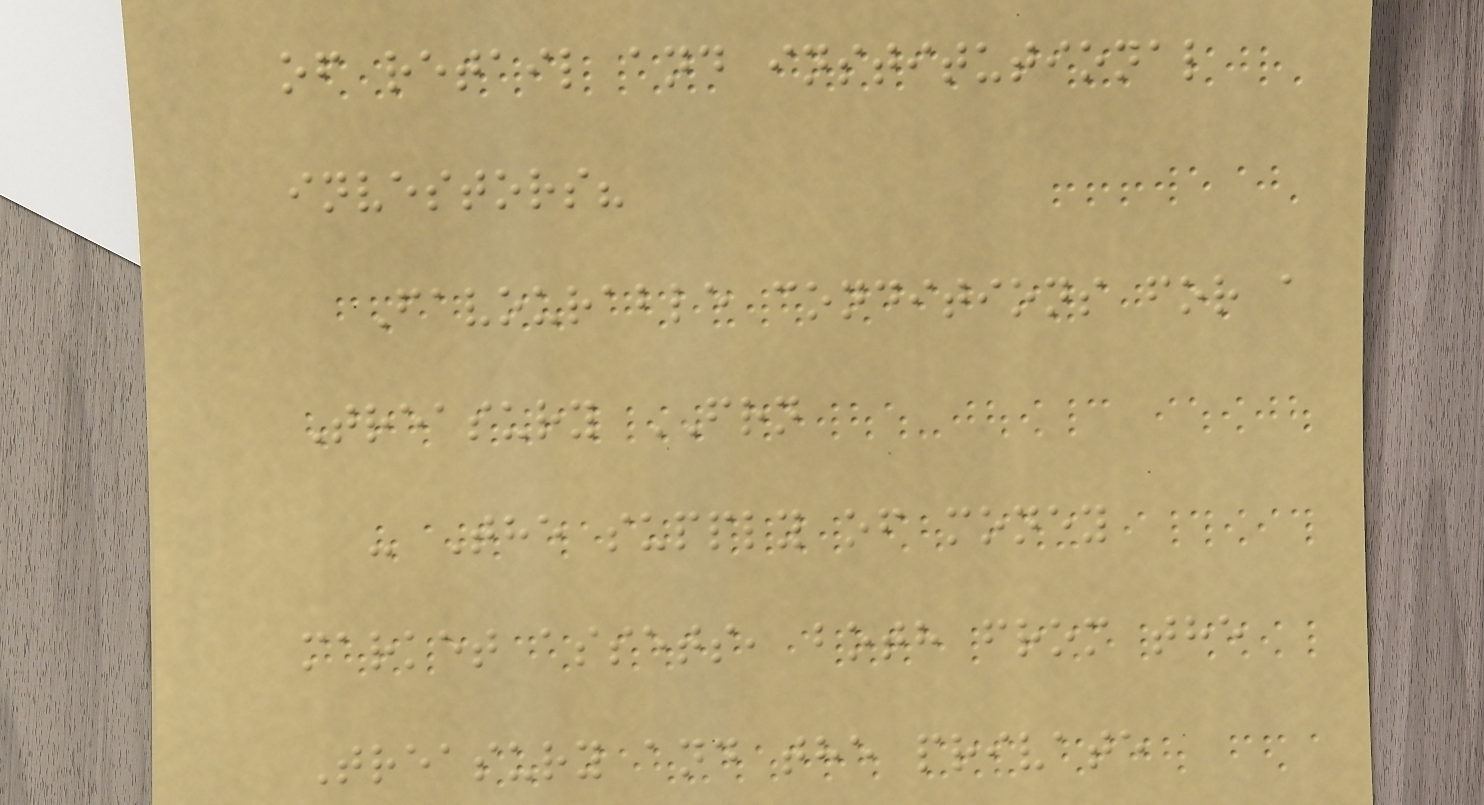of retail and institutional
investors?
Favourable conditions for a
Treasury FRN
- The supply of money
market assets, both from the
Treasury and the private
